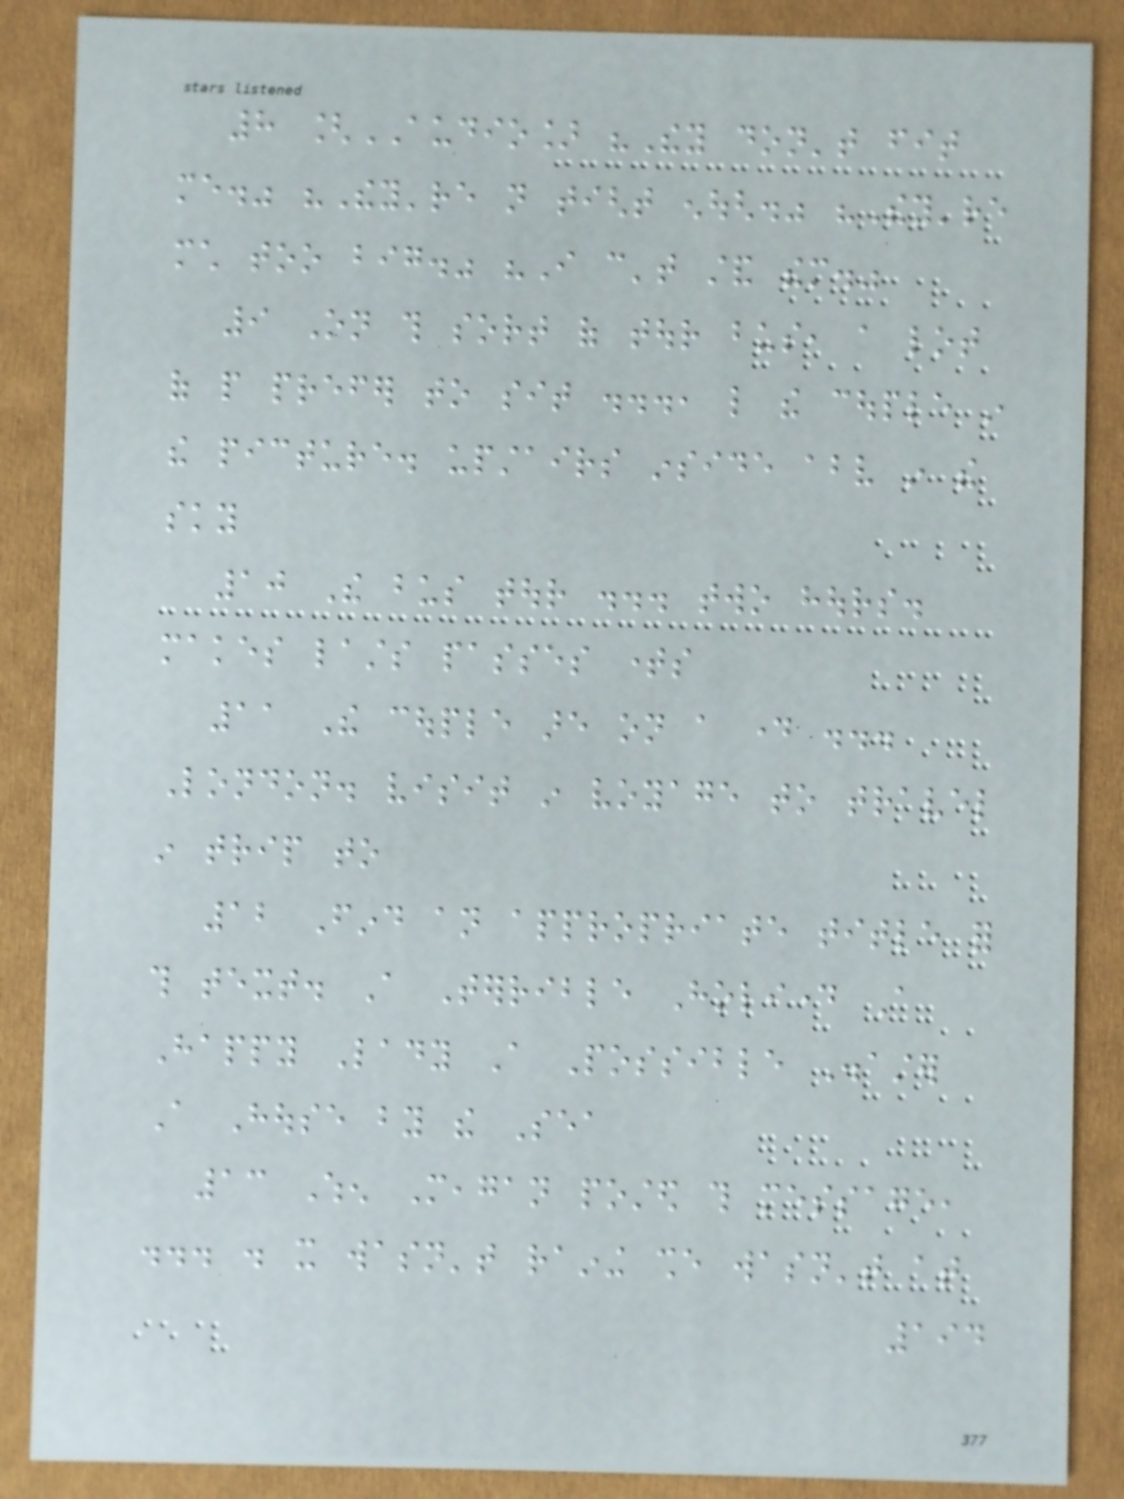8 [AUDIO] "They don't fit
me." "They're not tight enough." "They're
much too big." "I can't stand them."
9 On this sort of tour bus, a lot
of people prefer to sit ..., like the couple in
the picture. upstairs inside above in the
sky
10 The bus tour ... two hours.
makes lasts passes times
11 The couple are on a day ...
London. visit in voyage to travel
in trip to
12 Find an appropriate title for
this text. A Terrible Holiday A
Happy Lady A Possible Disaster
A House by the Sea
13 When Meagan posted this message,
... . it wasn't raining she wasn't at
194
